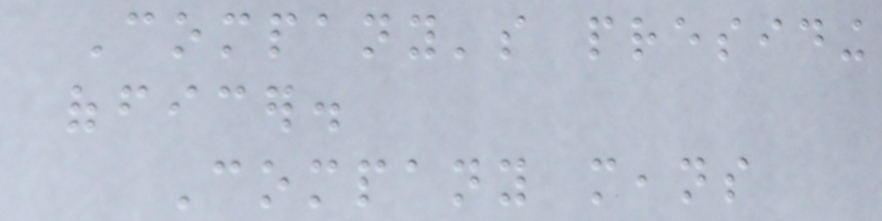Company's presiding
officer.
Company means
